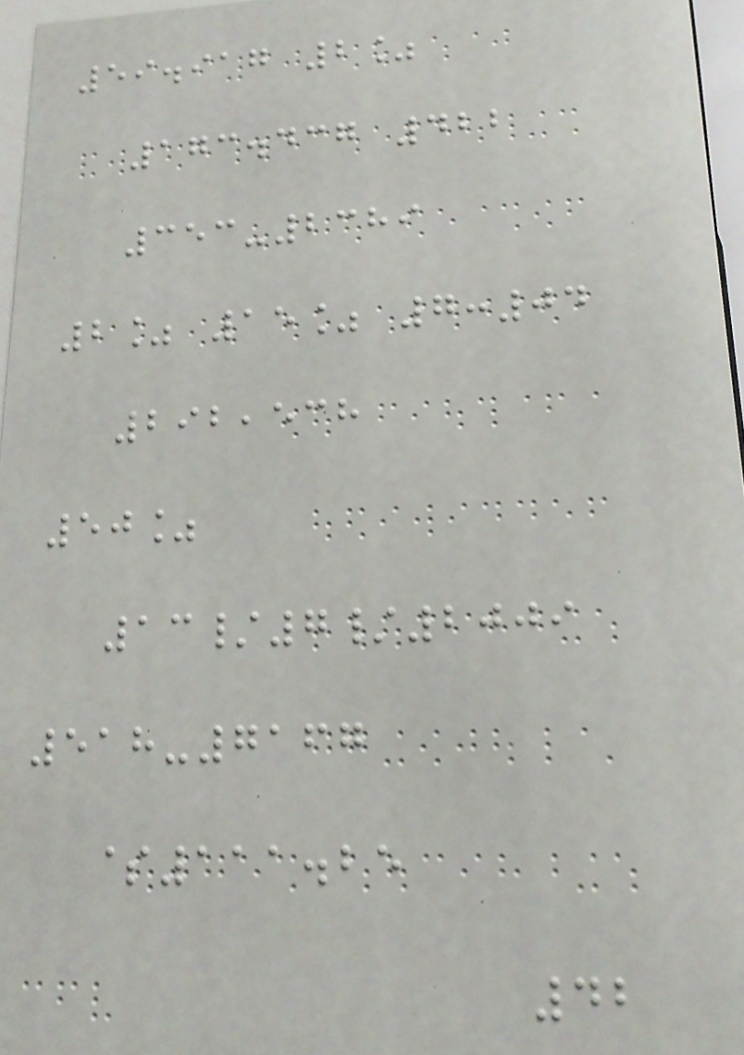59.917 2%
173.437 422
353-2389
2% 15% 7:04
292,538
50%
13/7/2009
518-7167
$111.25
42
